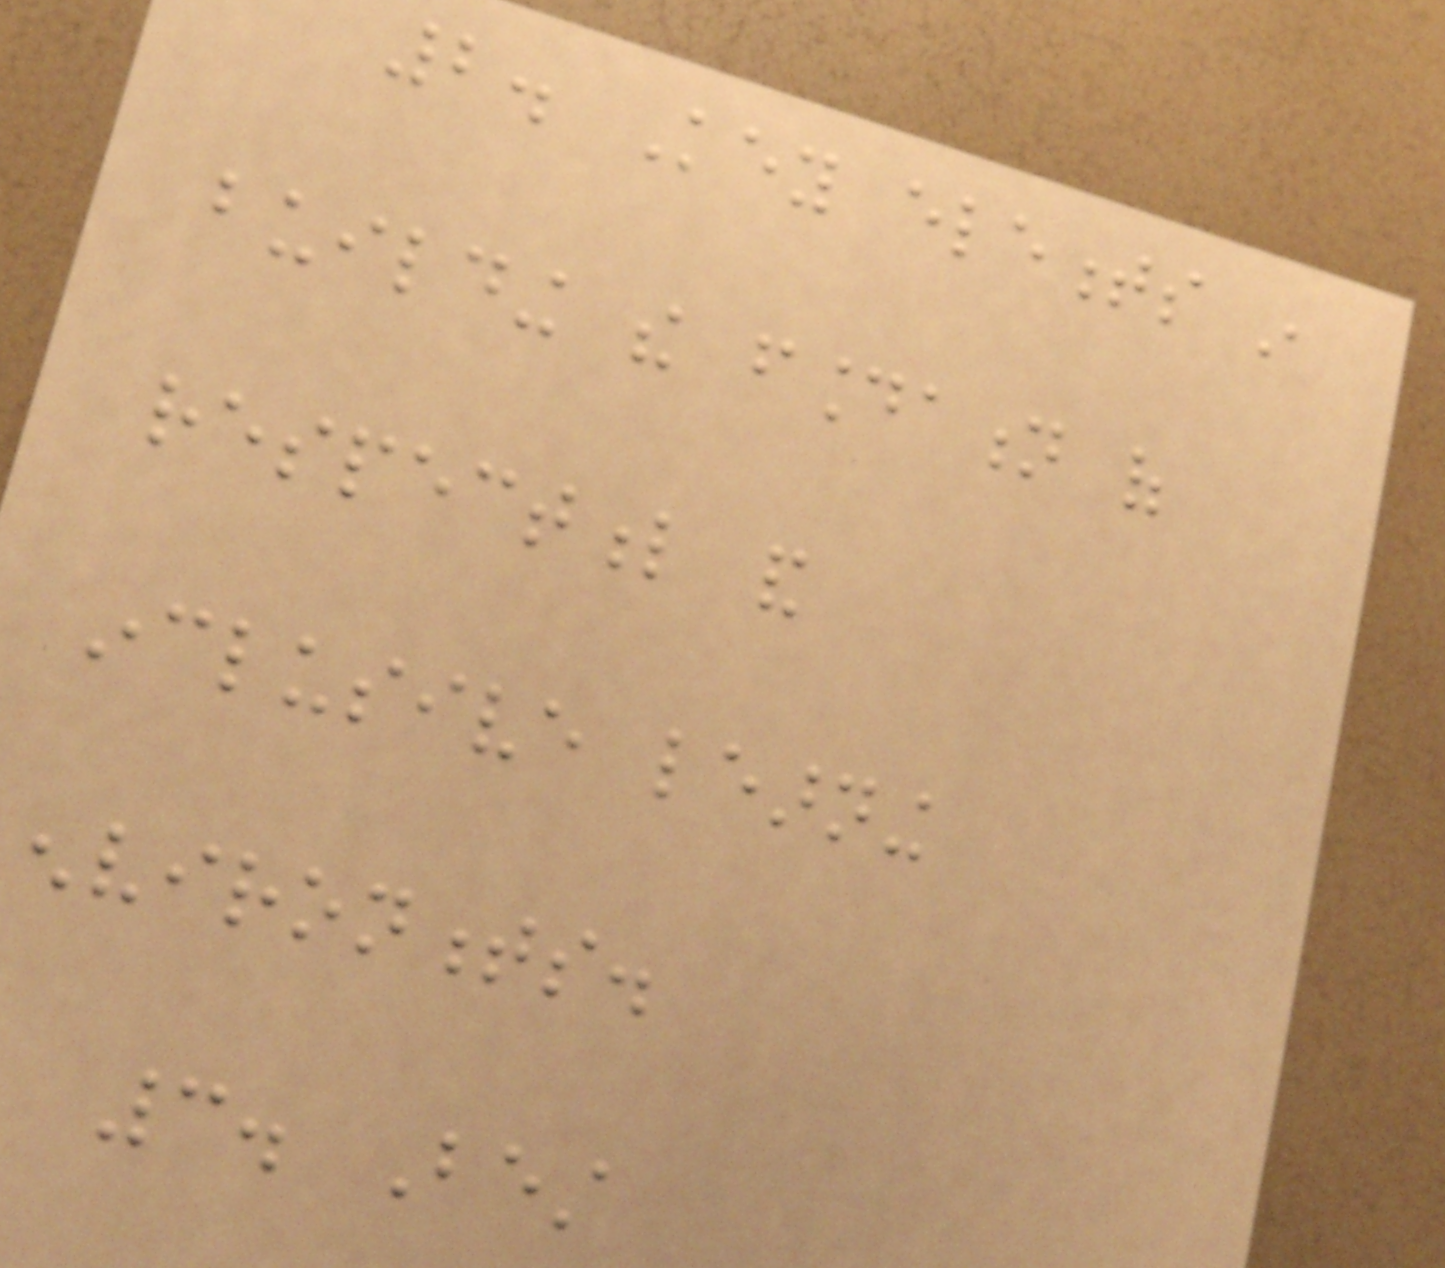2. Key elements in
building the foundation of
respectful and
inclusive learning
environments.
3. Best
